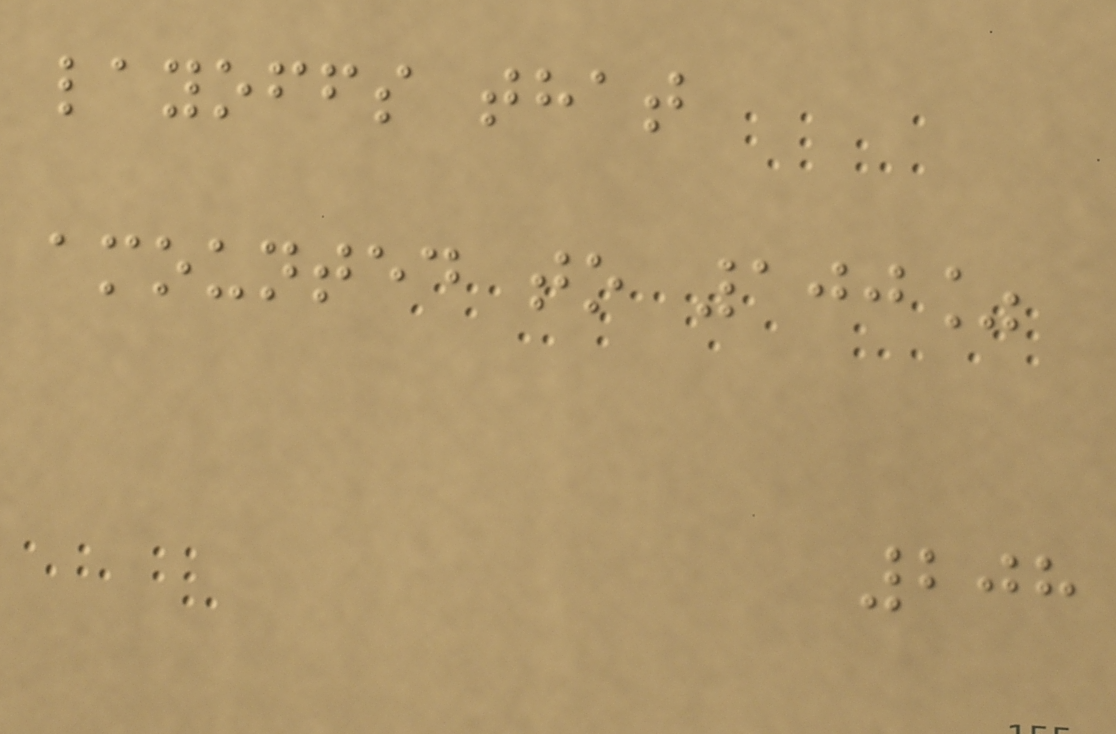layoffs that
amounted to 100%
208
